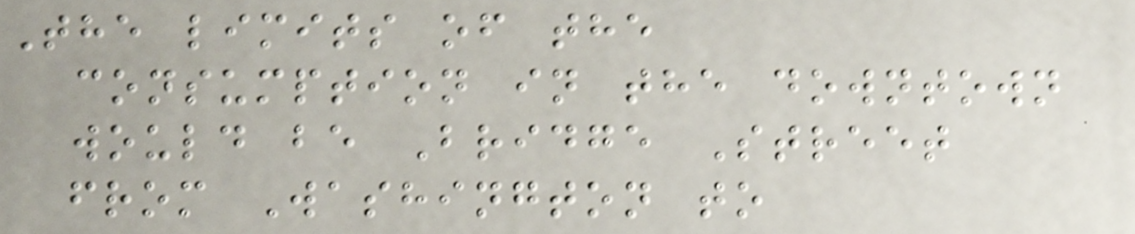The limits of the
consumption in the downtown
would be Bridge Street
from Washington to
